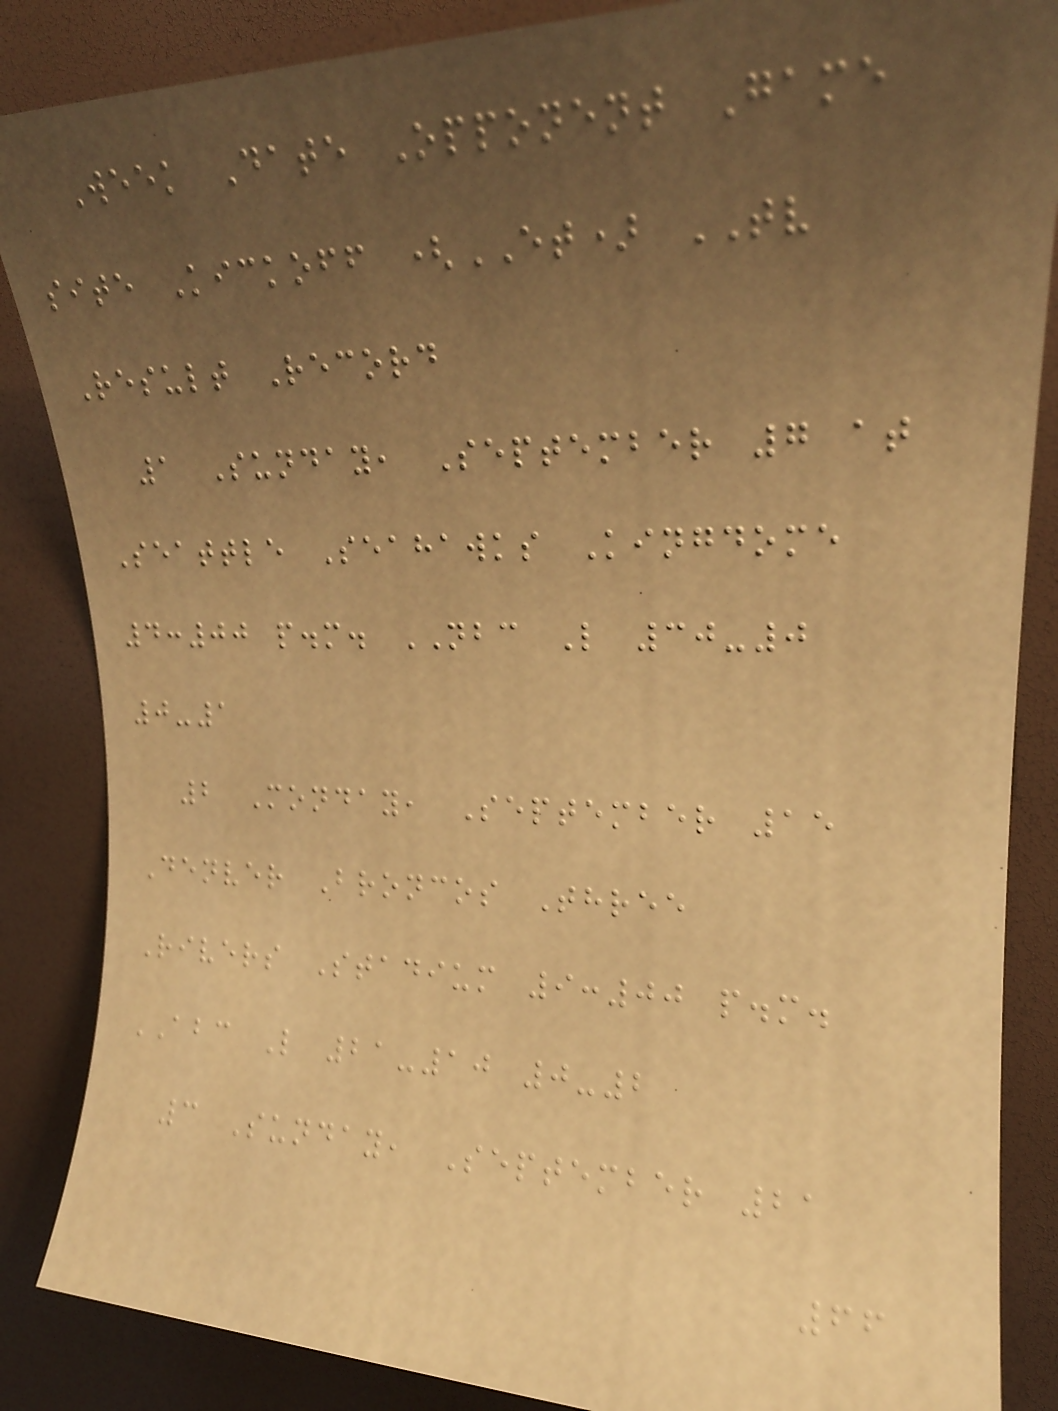Week Date Opponent Game
site Kickoff (ET) TV
Result Record
1 Sunday, September 7 at
Seattle Seahawks Kingdome
4:00 p.m. NBC L 30-0
0-1
2 Monday, September 15
Denver Broncos Three
Rivers Stadium 9:00 p.m.
ABC L 21-10 0-2
3 Sunday, September 21
66
